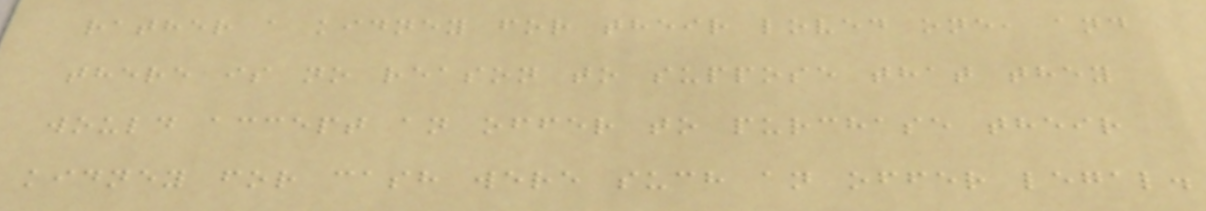rather a kidney for their loved one, and
there is no reason to suppose that they
would accept an offer to purchase their
kidney for cash were such an offer legal.
